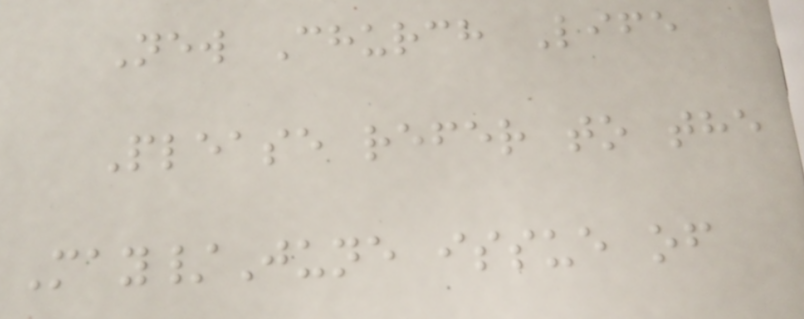New Church Life
Please refer to the
May/June issue of
